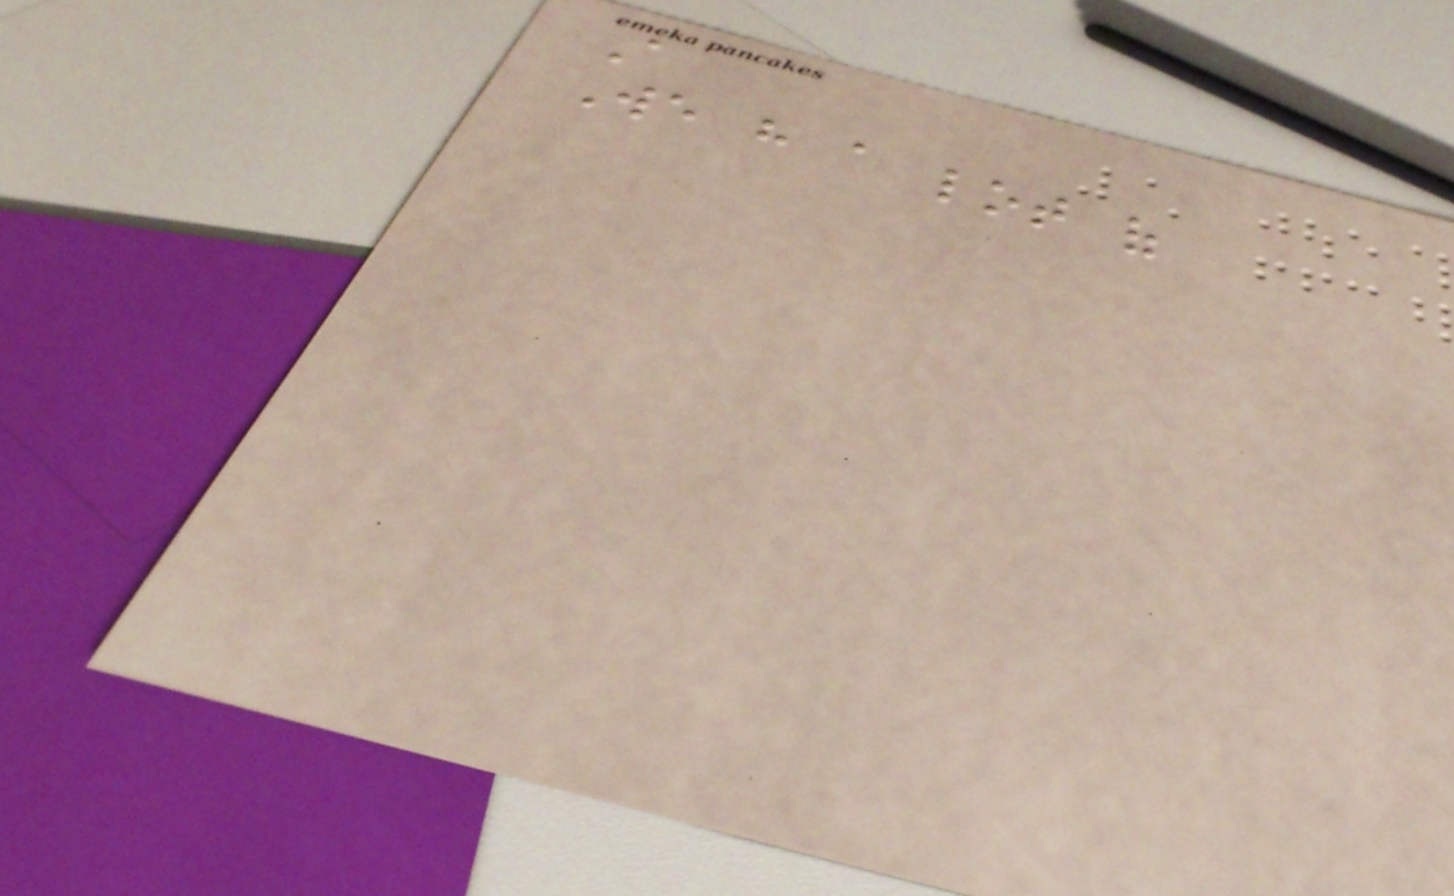A
We have a lot of
